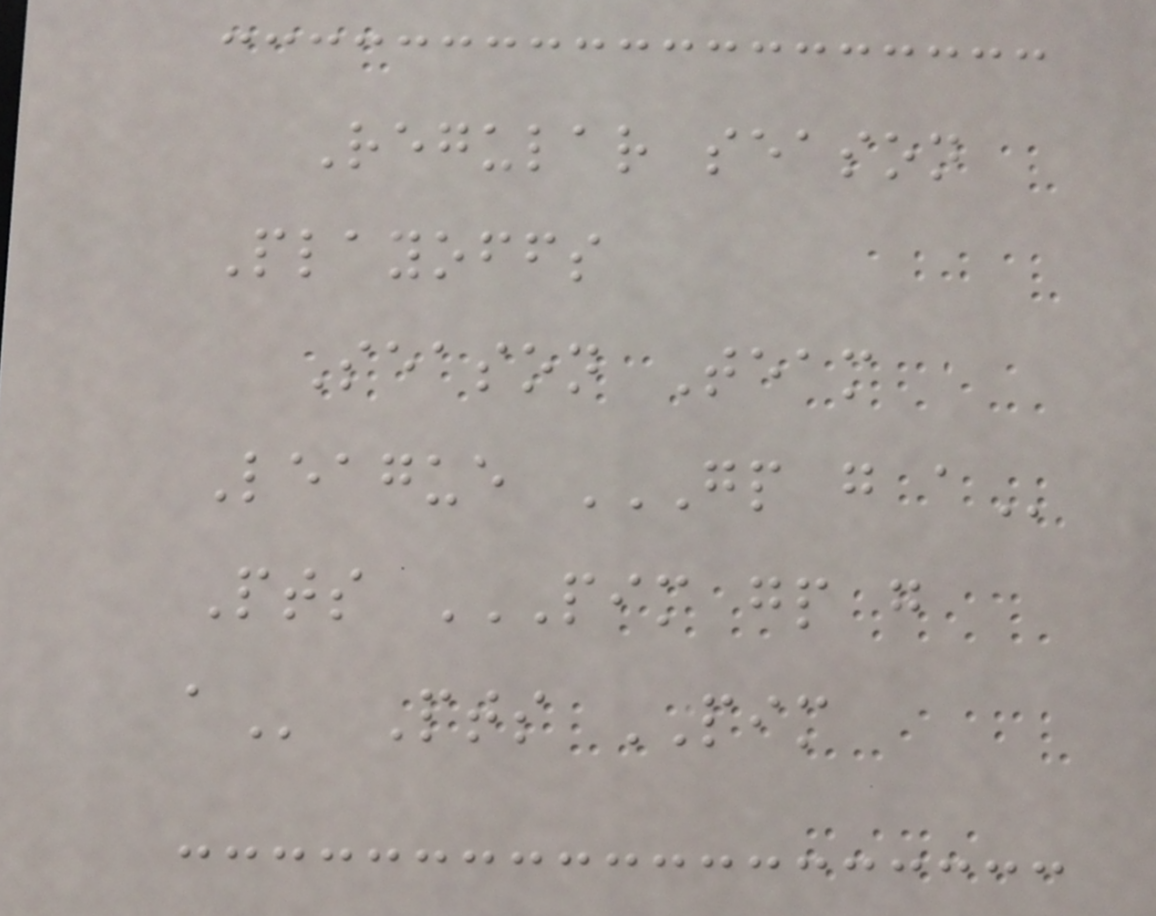Regular season
Playoffs
Season Team
League GP G A
Pts PIM GP G
A Pts PIM
